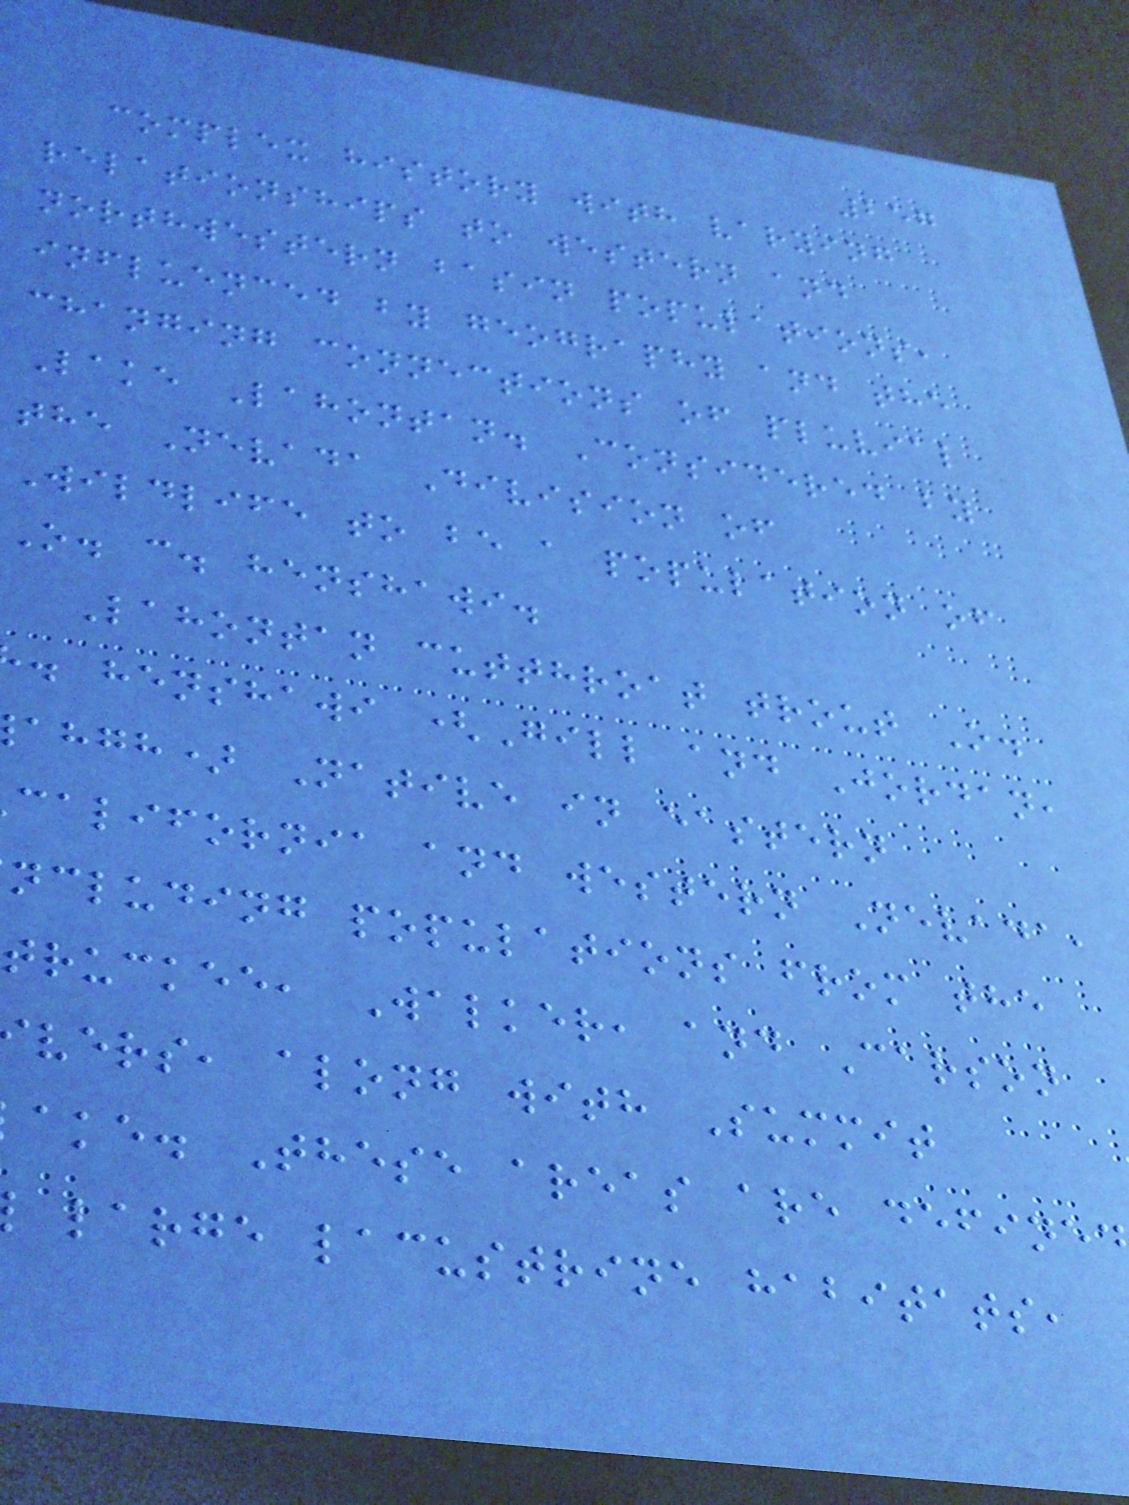257
complex history with varying
relationships to western and
northwestern basin populations,
influenced by geography and the
changing connections of pluvial
Lake Lahontan. Considered by
the Nevada Division of
Wildlife to be a population of
O. c. henshawi.
Lahontan cutthroat trout O.
. henshawi (Gill and Jordan,
ahgh) Native in eastern
california and western Nevada,
ncluding populations from the
truckee, Walker, and Carson
vers, along with Summit
ake. These areas are define
large lacustrine habitats,
